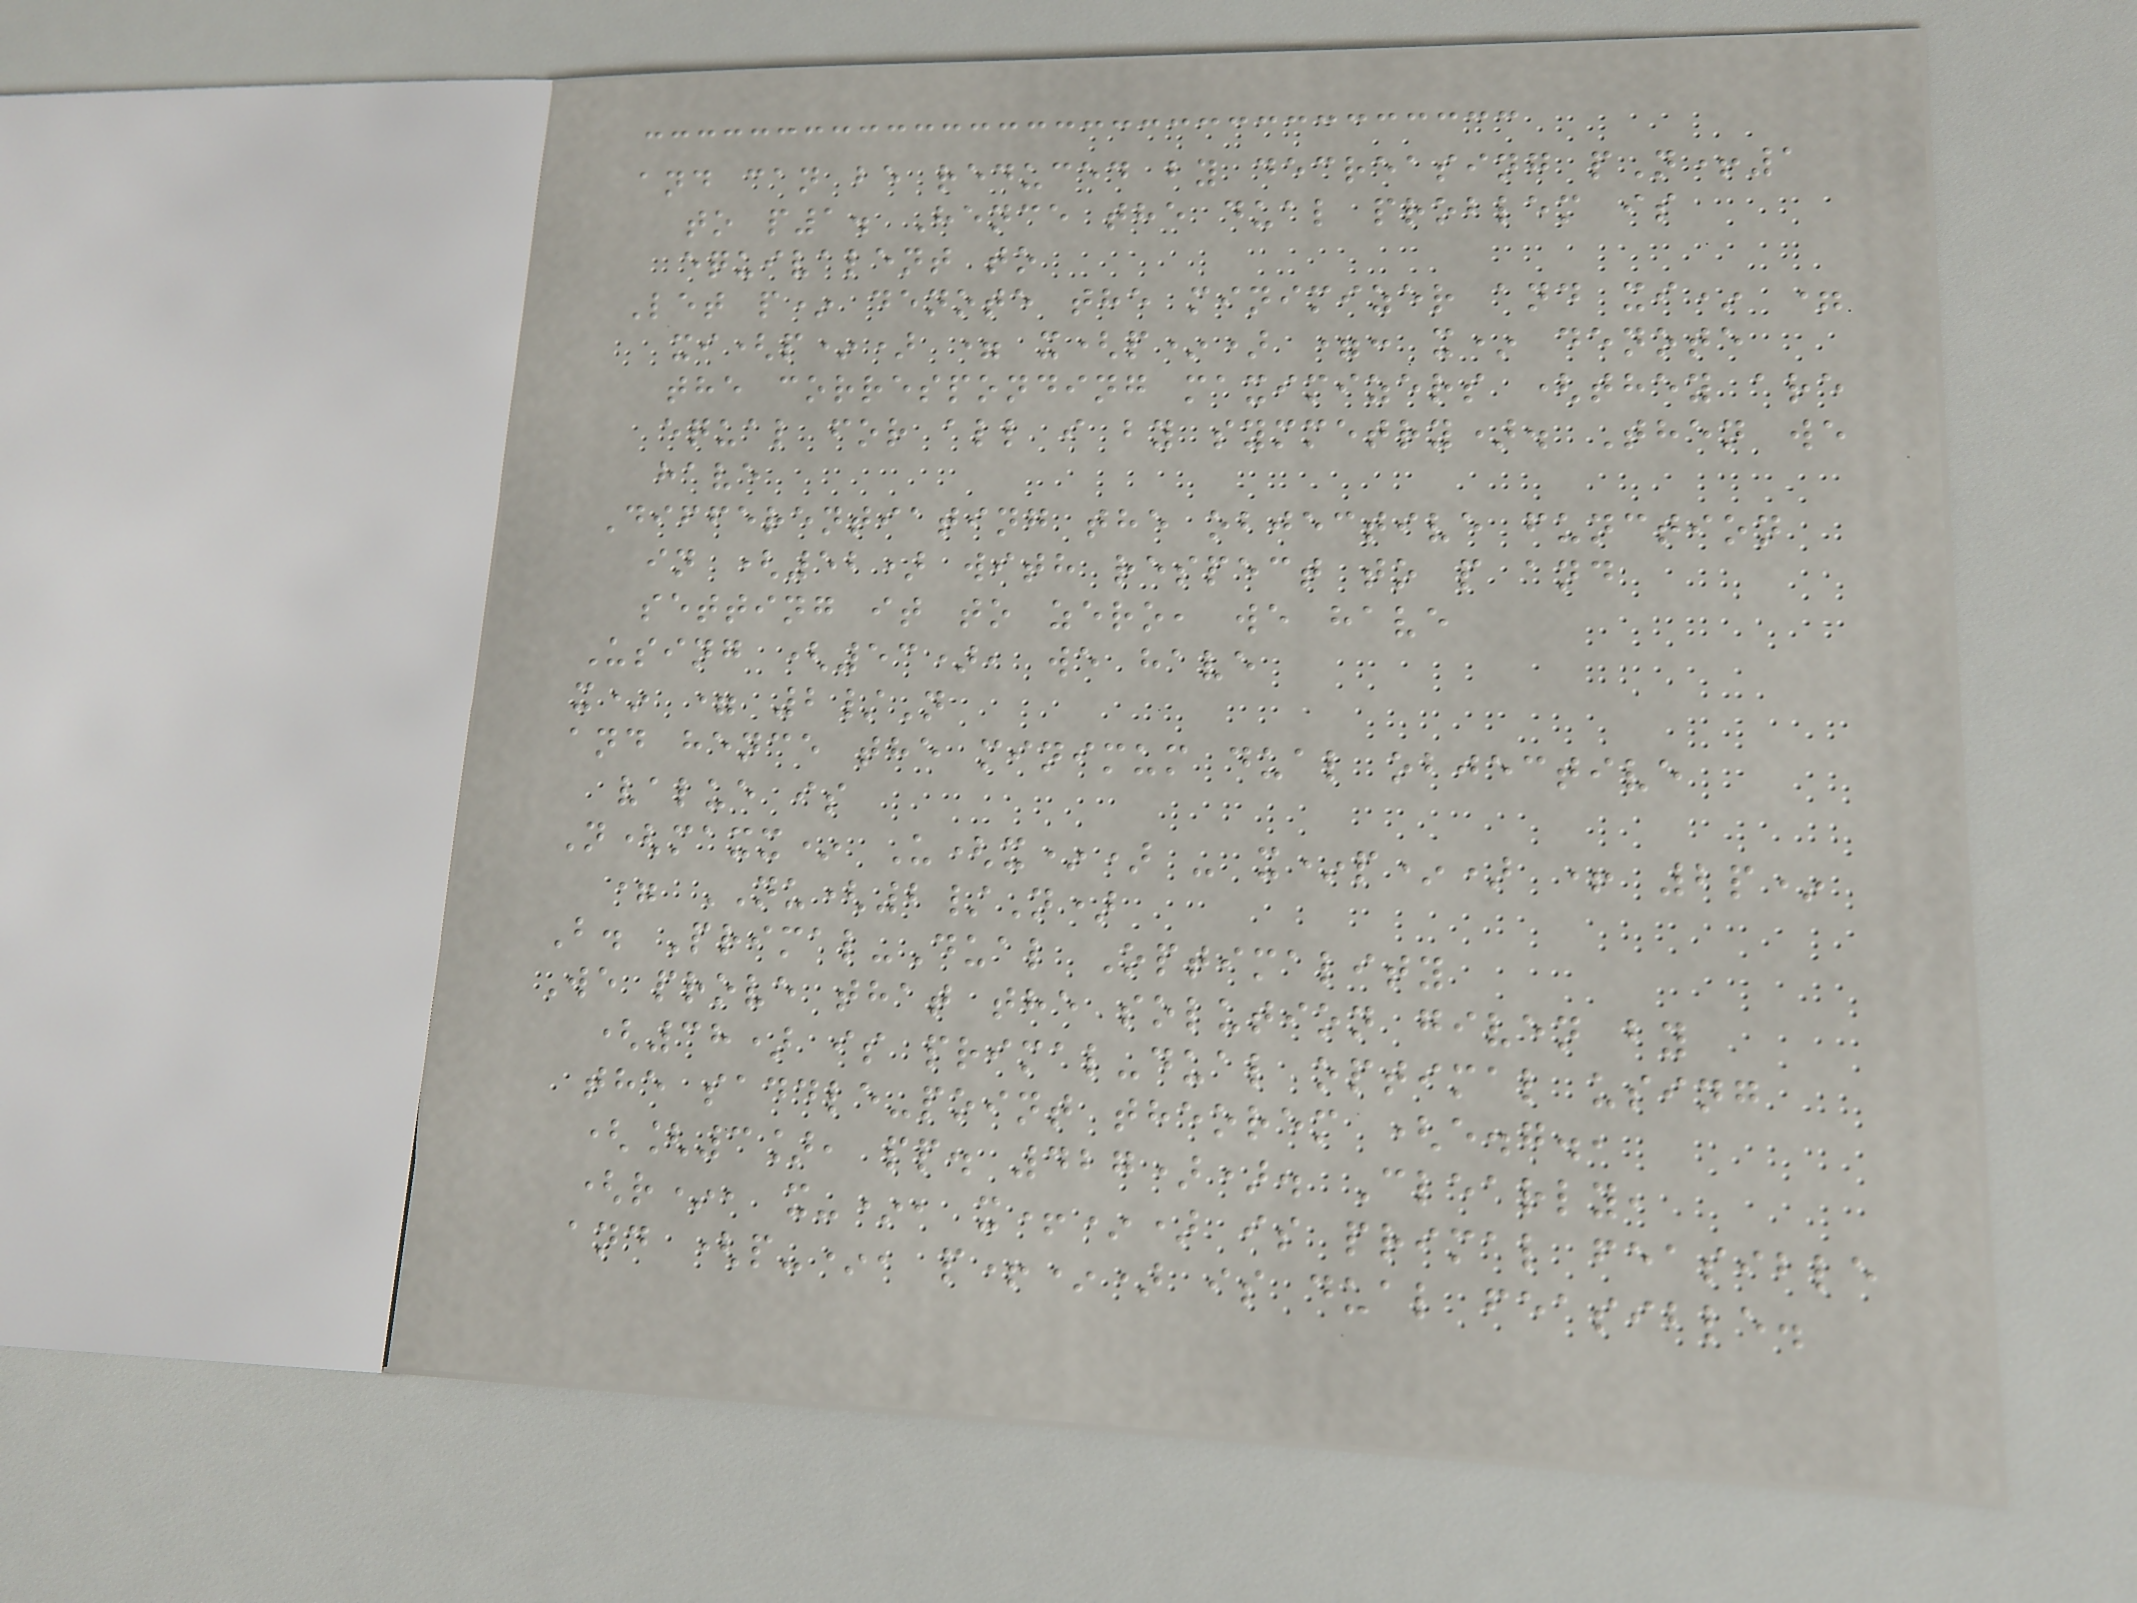and can be reduced by decreasing pN+1
to p1. Hence the dual problem is
equivalent to
Let p* denote the minimizer and xi* =
xi(p*) = x(p*) =: x* denote
the corresponding maximizers (they are
equal for all i by symmetry). Then we
have
Differentiating the objective function
in (52) with respect to p and
setting it to zero, we have
Using (53), we have
x* = 2/N
and hence the minimum dual objective
value is
N(maxx* U(x*) - x*p*) + 2p*
= NU(2/N)
B. Primal-Dual Optimality
We prove that the solution given by
(38) is primal-dual optimal using
the saddle-point theorem (e.g.,
([3], pp. 427)). Clearly,
(r*, x-*, x+*) is primal feasible
and (p-*, p+*) is dual feasible.
